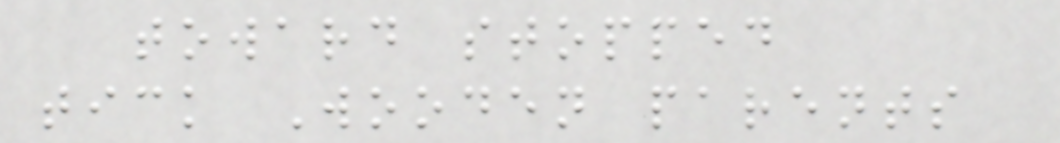toward stopped
tick Wooden parents
